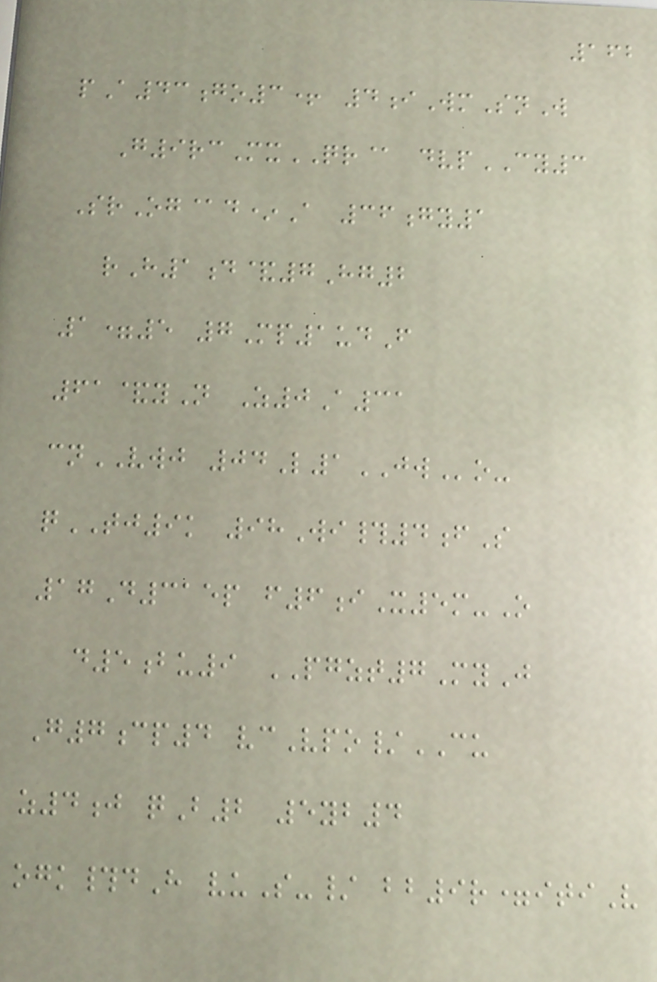162
pA43go3+ 4iWmSnW
G9rcMxQR@ dvpCY3
SrOg@d*A 36gy1
rH1d&7Hg2
1=5 7Mp1udF
61&yN Z0A31
cnVWJ 04L1JWo-
qTJ9k 98Wi#4fS
17D315p f6iX5m-O
d5bu9 PGZT7MyJ
G7cp4 vcVpo/CU
z4j qB2 5yb4
ogk#dH vuS-/ bb9r=itiV
